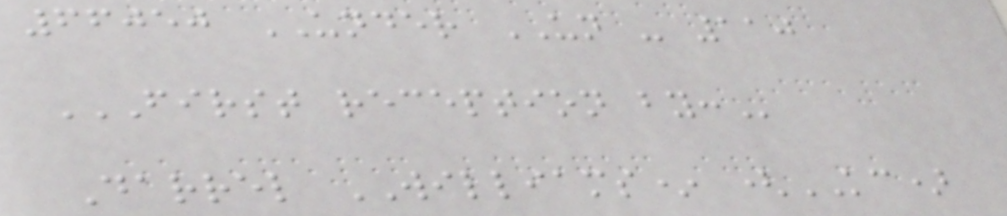66050 UNDER UN - 110
FIRST RECEPTION BY:
Darrel WILLIAMS* (KC)
